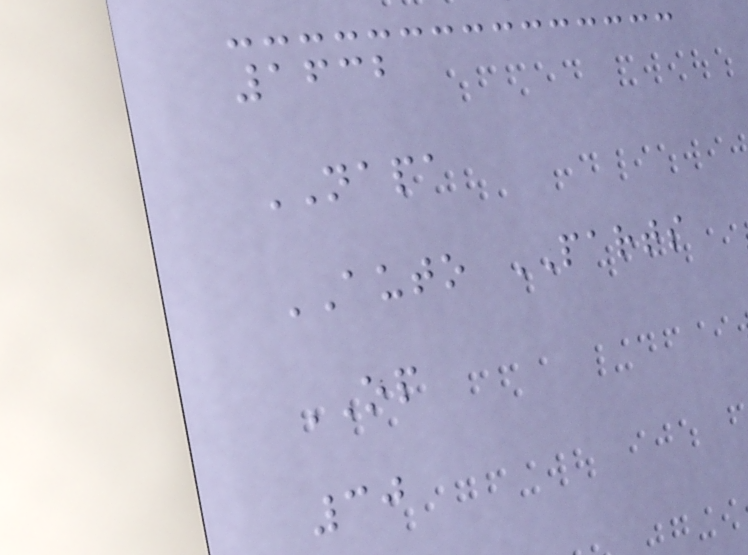1632
NAPA
AUTO PARTS
OP
30
